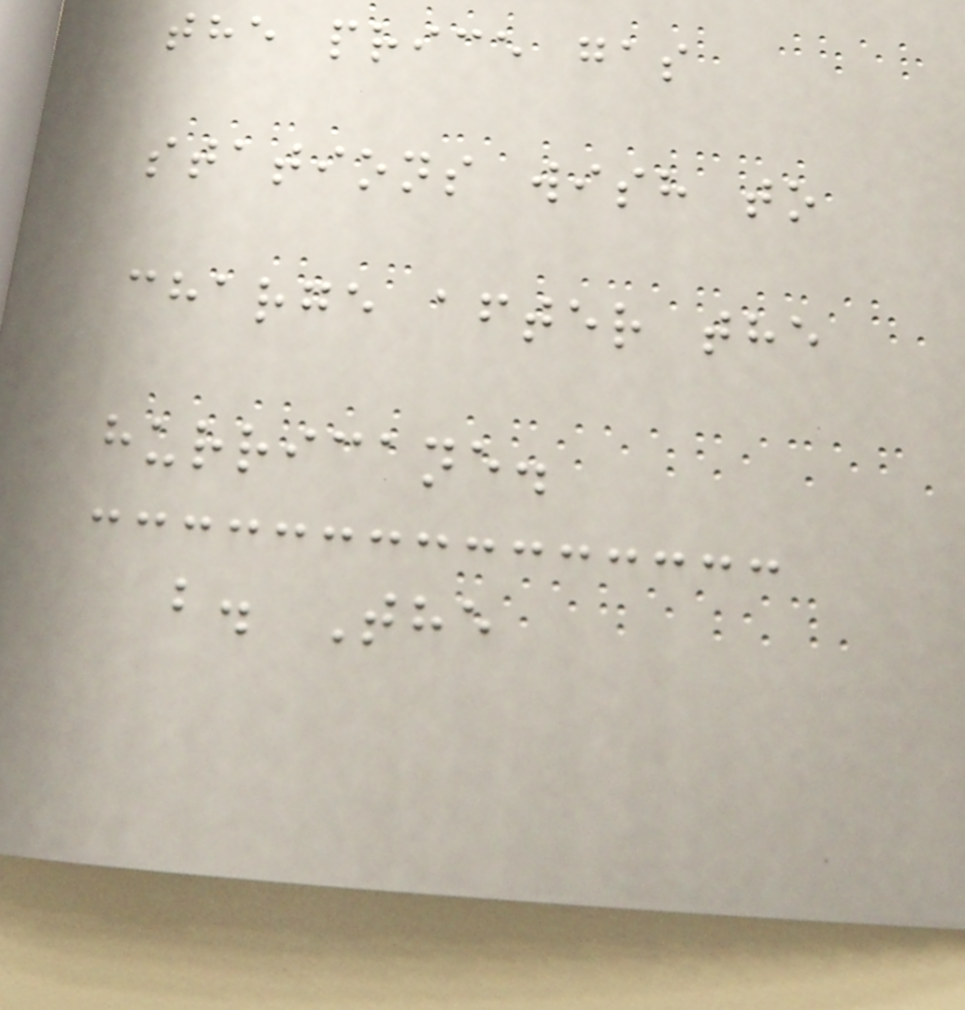the price gas
stations wish to
charge after the
hurricane.
b. The
